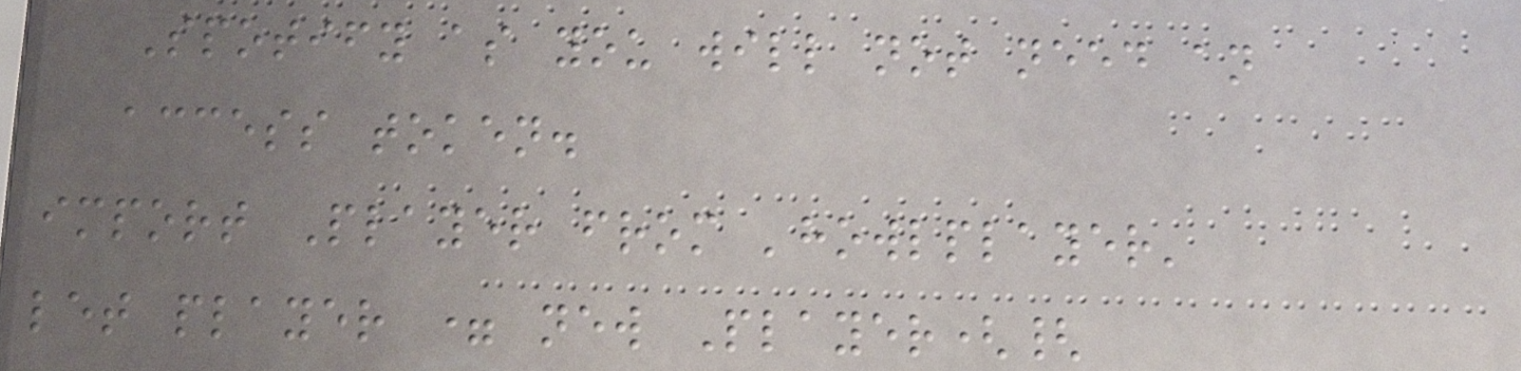Spotify as you will not need an
access token.
import Player from 'howlplayer'
let player = new Player({
